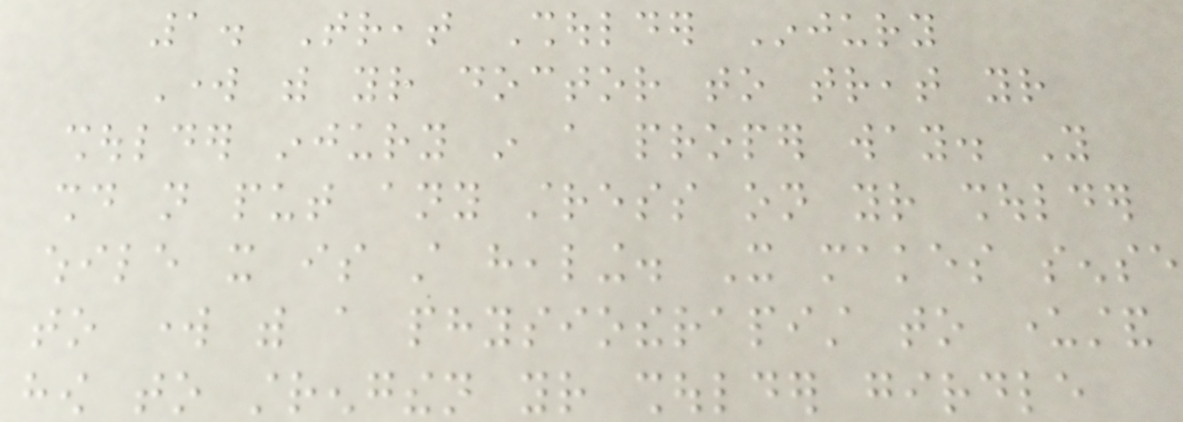1. Treat Shoulder Injury
Work with your doctor to treat your
shoulder injury in a proper way. You
should not put any stress on your shoulder
while it is still healing. It makes sense
to work with a physiotherapist to understand
how to strengthen your shoulder girdle
